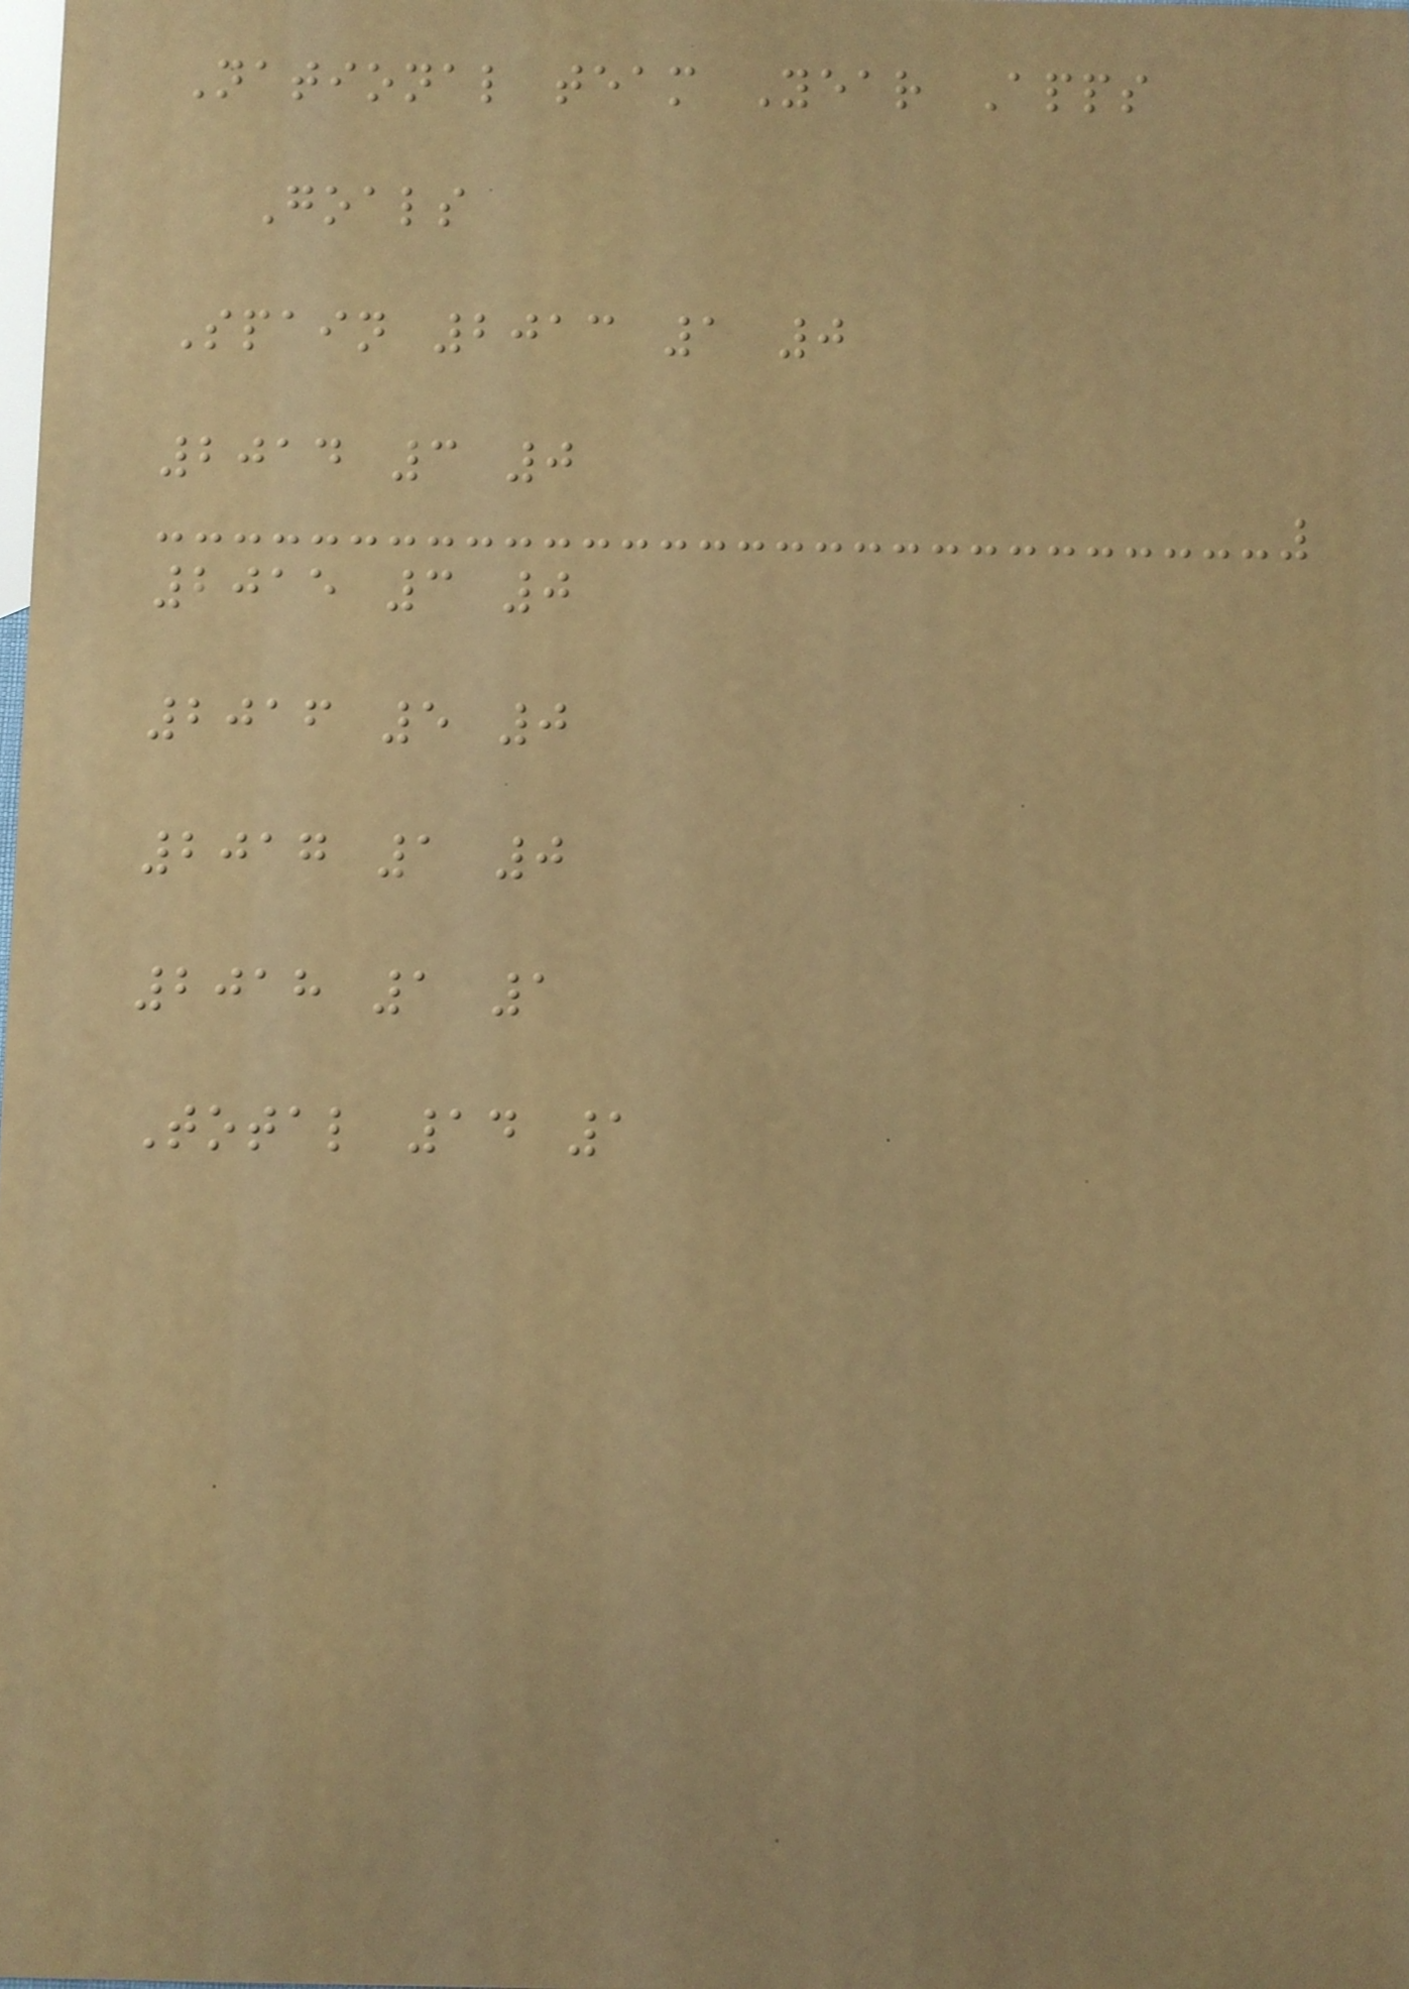National team Year Apps
Goals
Spain 2013 1 0
2014 3 0
2015 3 0
2016 5 0
2017 1 0
2018 1 1
Total 14 1
